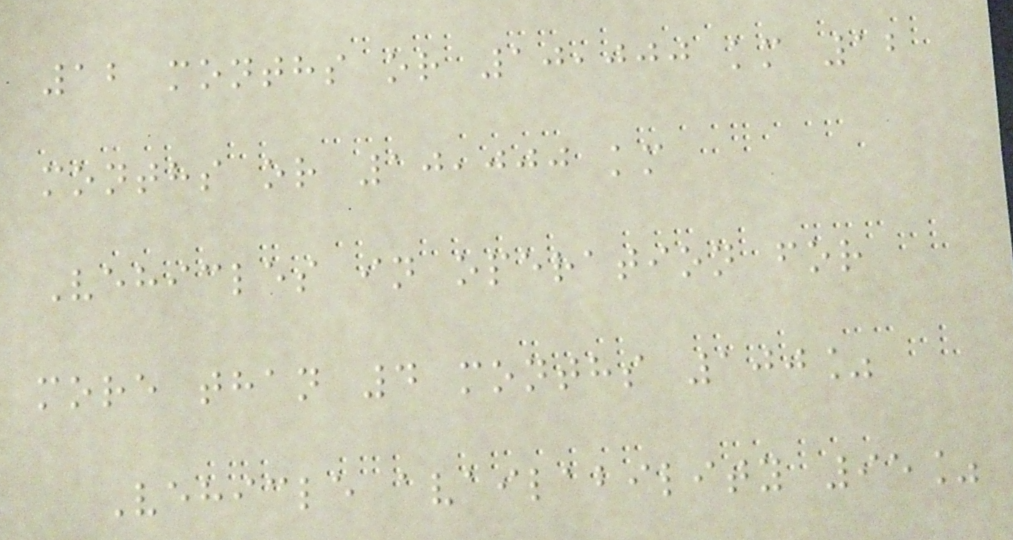12 months or 10,000 km 12
months or 10,000 km
Vehicles in operation for
more than 4 months 100%
Vehicle availability 95%
